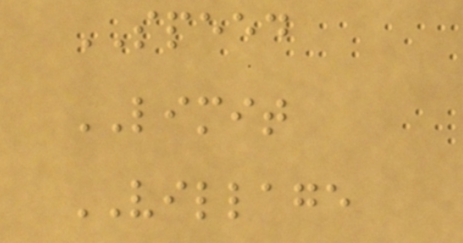SPEED
LIMIT
VILLAGE
